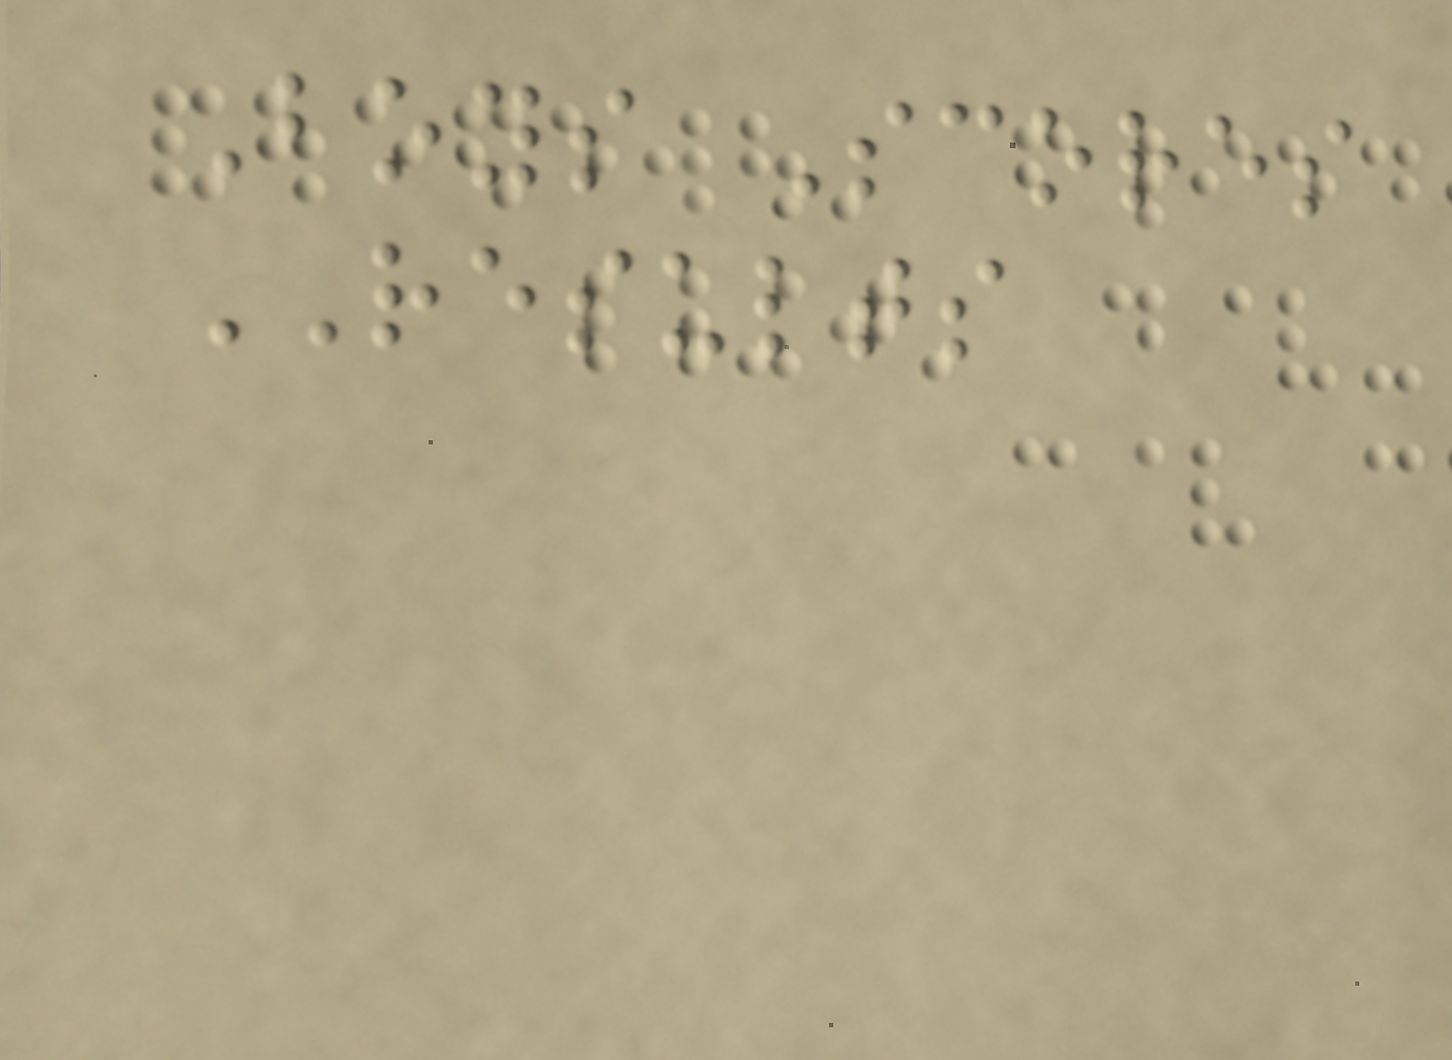Boys Scores
RESULTS
